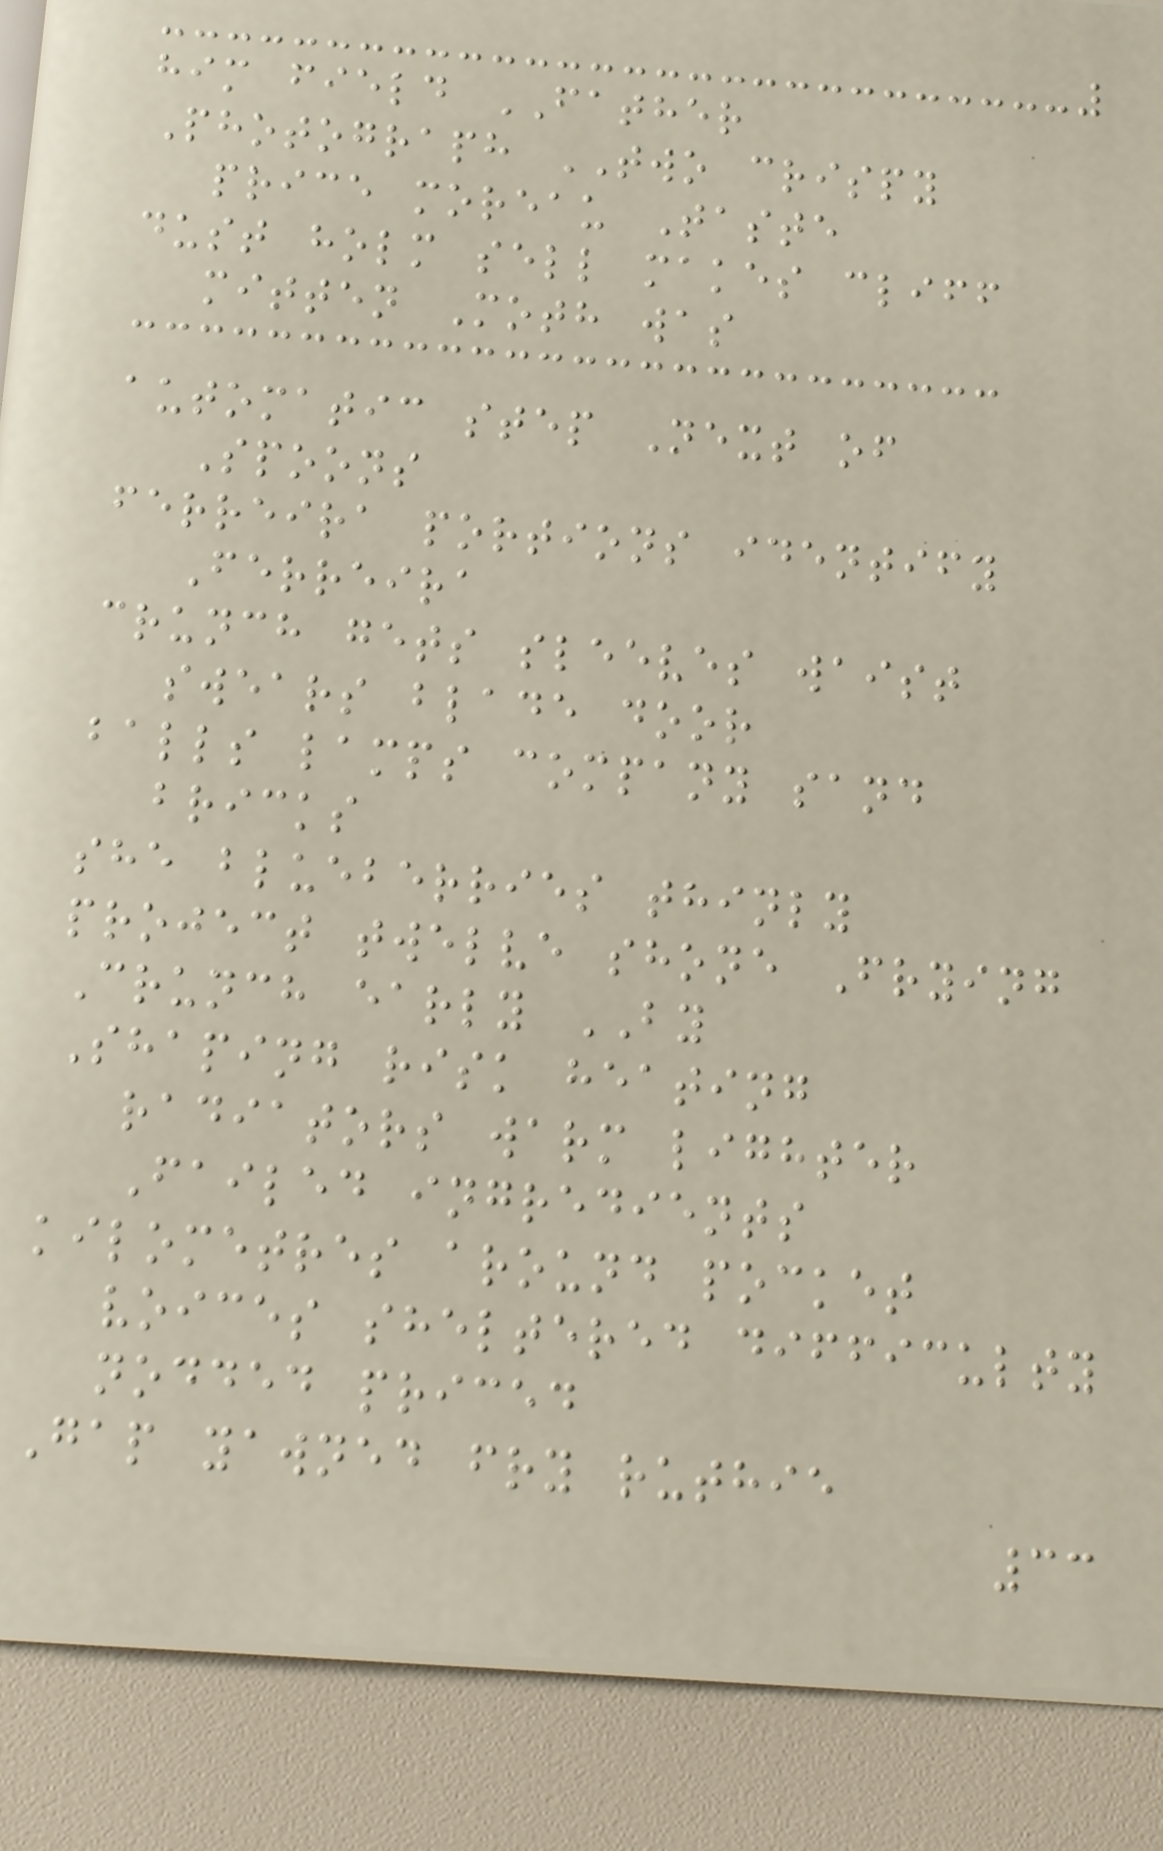him field FATHER
Photograph TWO crispy
price moreau Taste
dust holm sell makes cliff
mitten Moth was
automatic step Next of
Spoons
ferreira portions identify
Ferreira
crunch gets sleeves waist
swears blade door
balls lamps company sand
bricks
she blueberries thinly
project twelve shone Frying
Crunch early BY
Shaping risk heating
radiators warm lighter
Failed ingredients
kilometres around pocket
voices sheltered difficulty
nodded priced
Gap yawned fry ruthie
33
